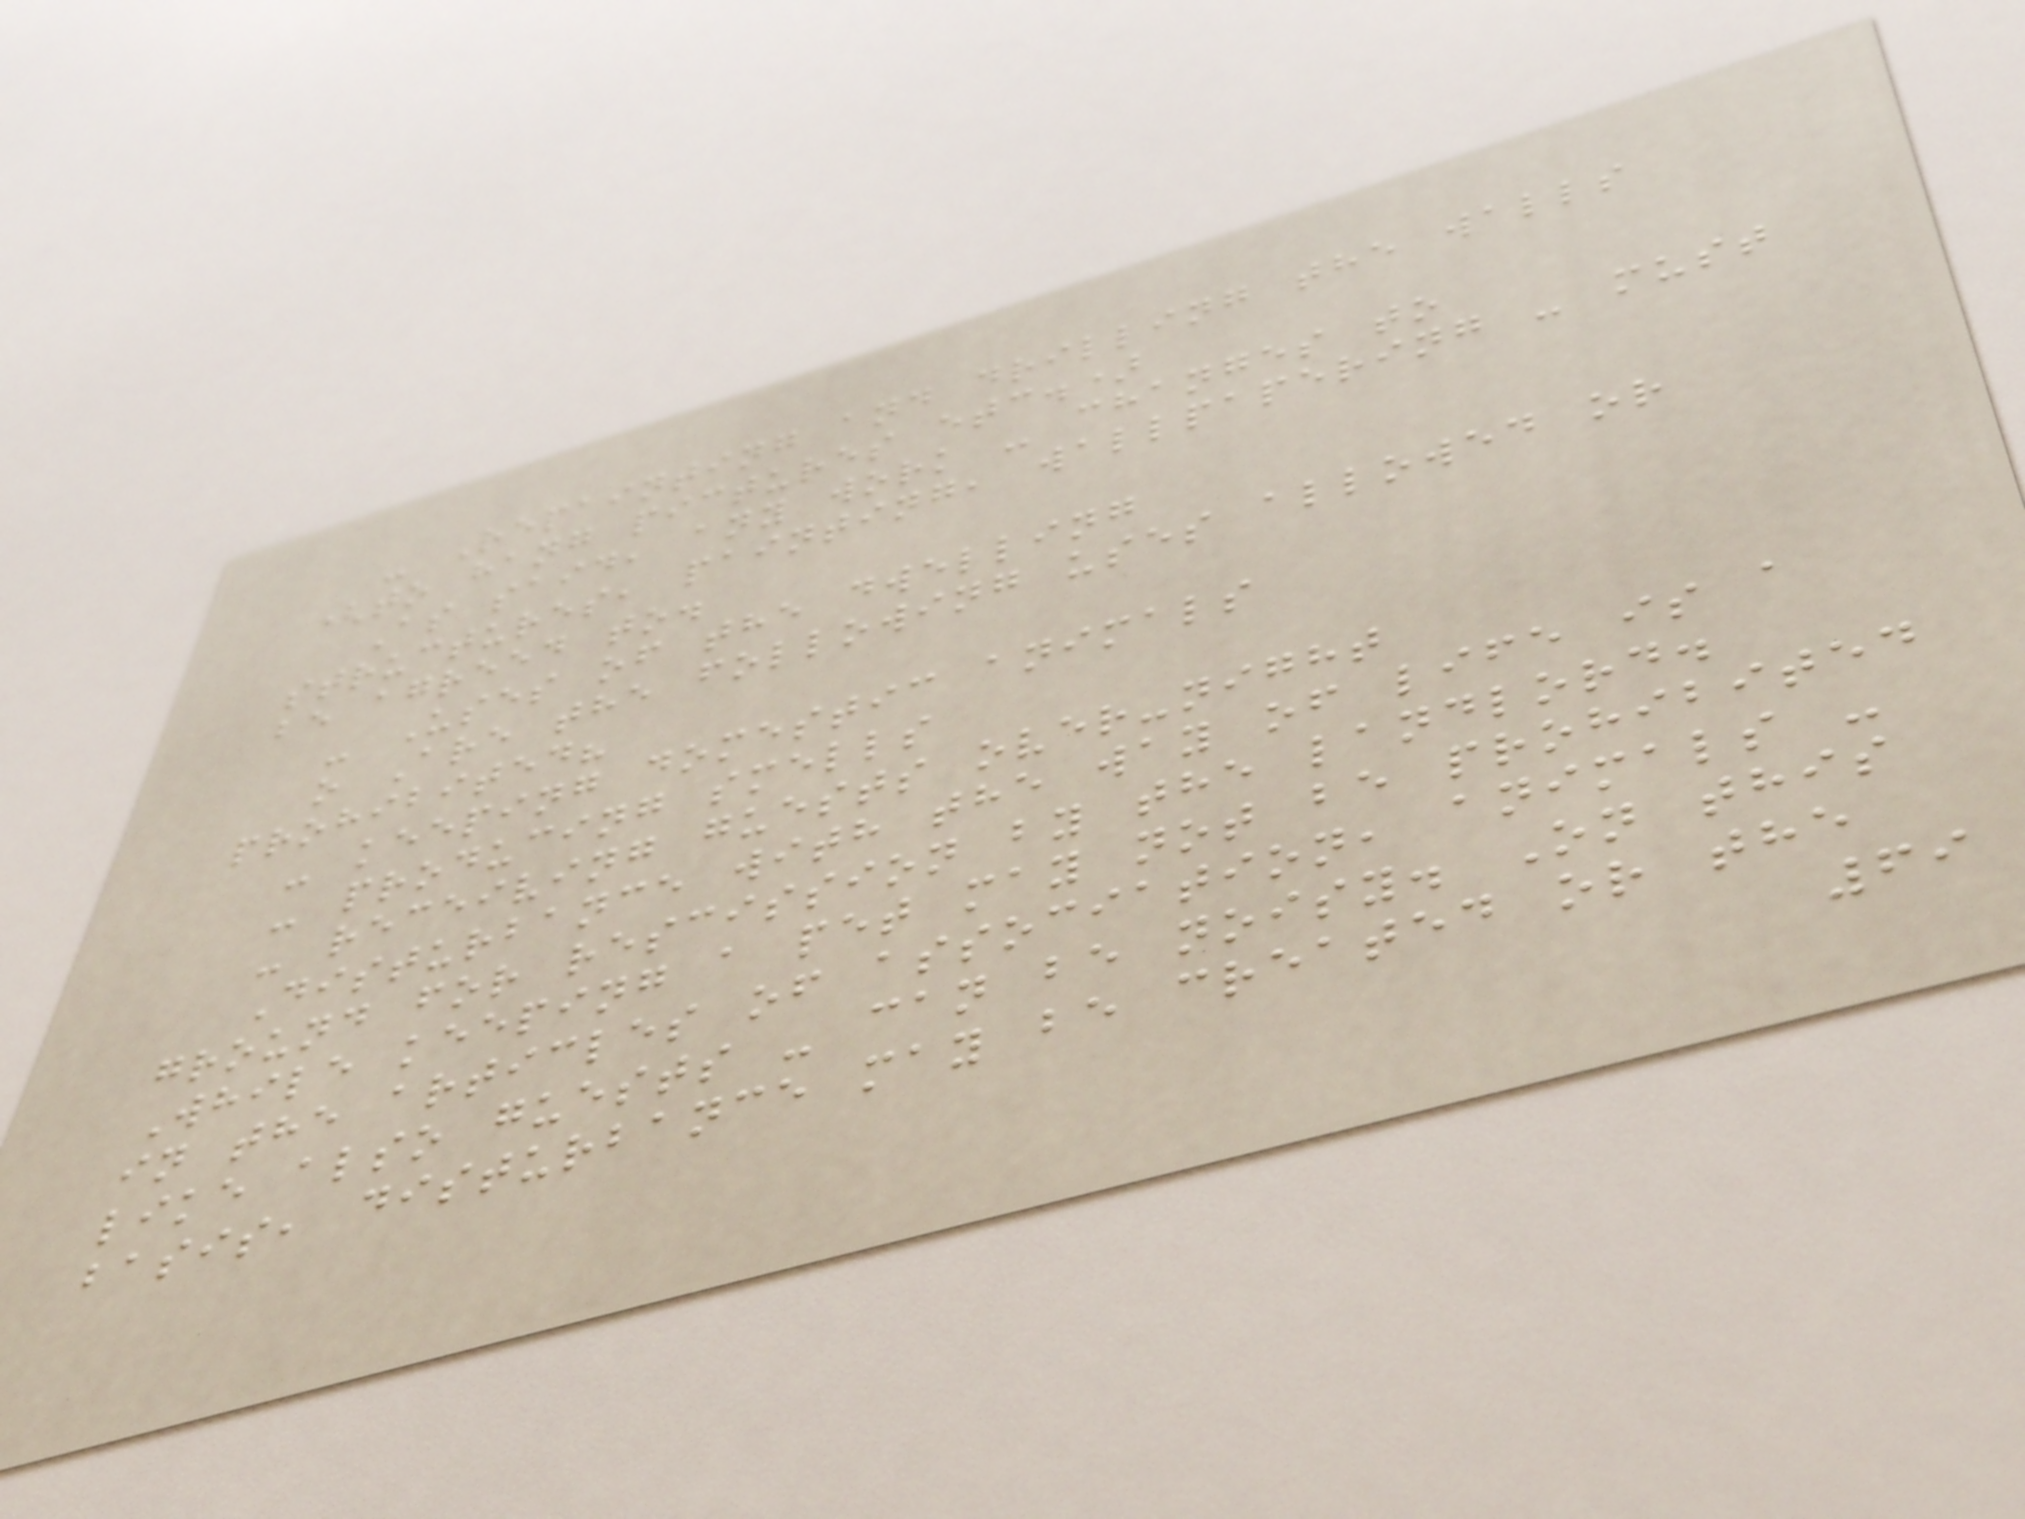- Repainting and drilling the walls
(to hang pictures etc.)
As said, any work - changes to
structures, painting, wallpapering - must
be agreed to.
- Uses of the dwelling
o Are the following uses allowed or
prohibited?
- keeping domestic animals
- producing smells
- receiving guests over-night
Disturbance with the way of life is a
ground for rescission by the landlord.
While keeping a pet may not be prohibited
in the articles of association, animals -
like also guests - can be noisy. On this
basis, disturbance may be created or the
69
